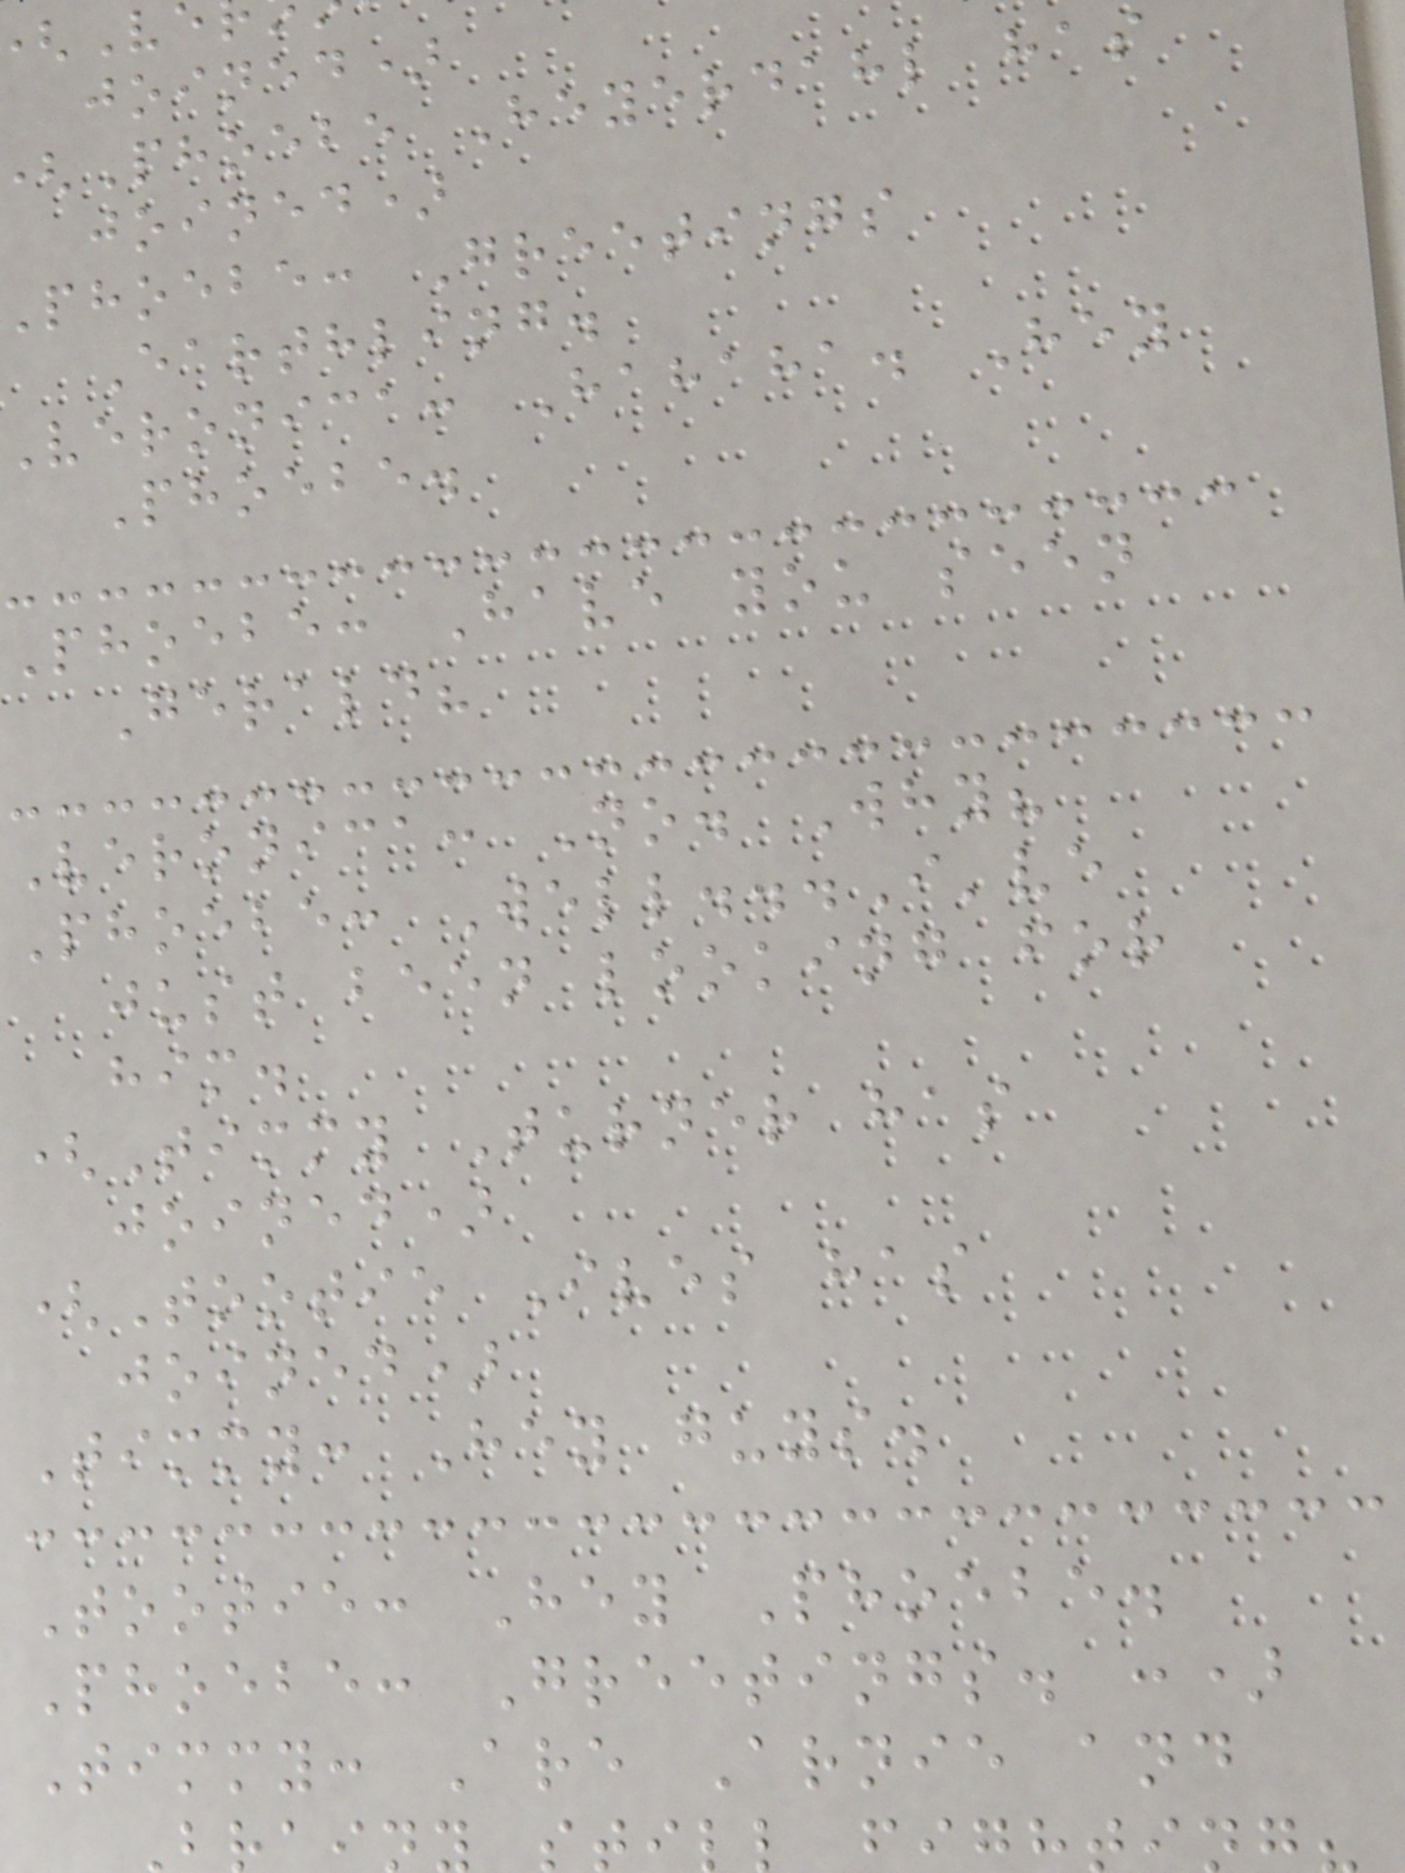joined)
Phoebe Heyerdahl has
joined)
phoebe: Greetings
Earthling.
Veronica: Hahaha. Hey
Phoebe.
Phoebe: Have you seen
Gerald?
Veronica: No. Why?
Phoebe: Well...I've
just been looking for
him.
(Timmy Turner has
joined)
(Tootie Ives has
joined)
Timmy: Hey guys.
Tootie: Hey Phoebe.
Phoebe: Greetings. :)
Timmy: Are Arnie and
